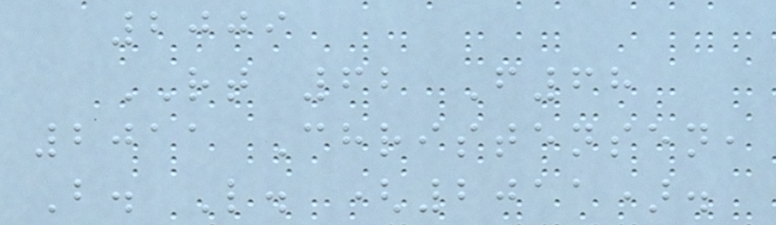2009
RT 62 F68
2011 Christensen,
B. L. (2011).
